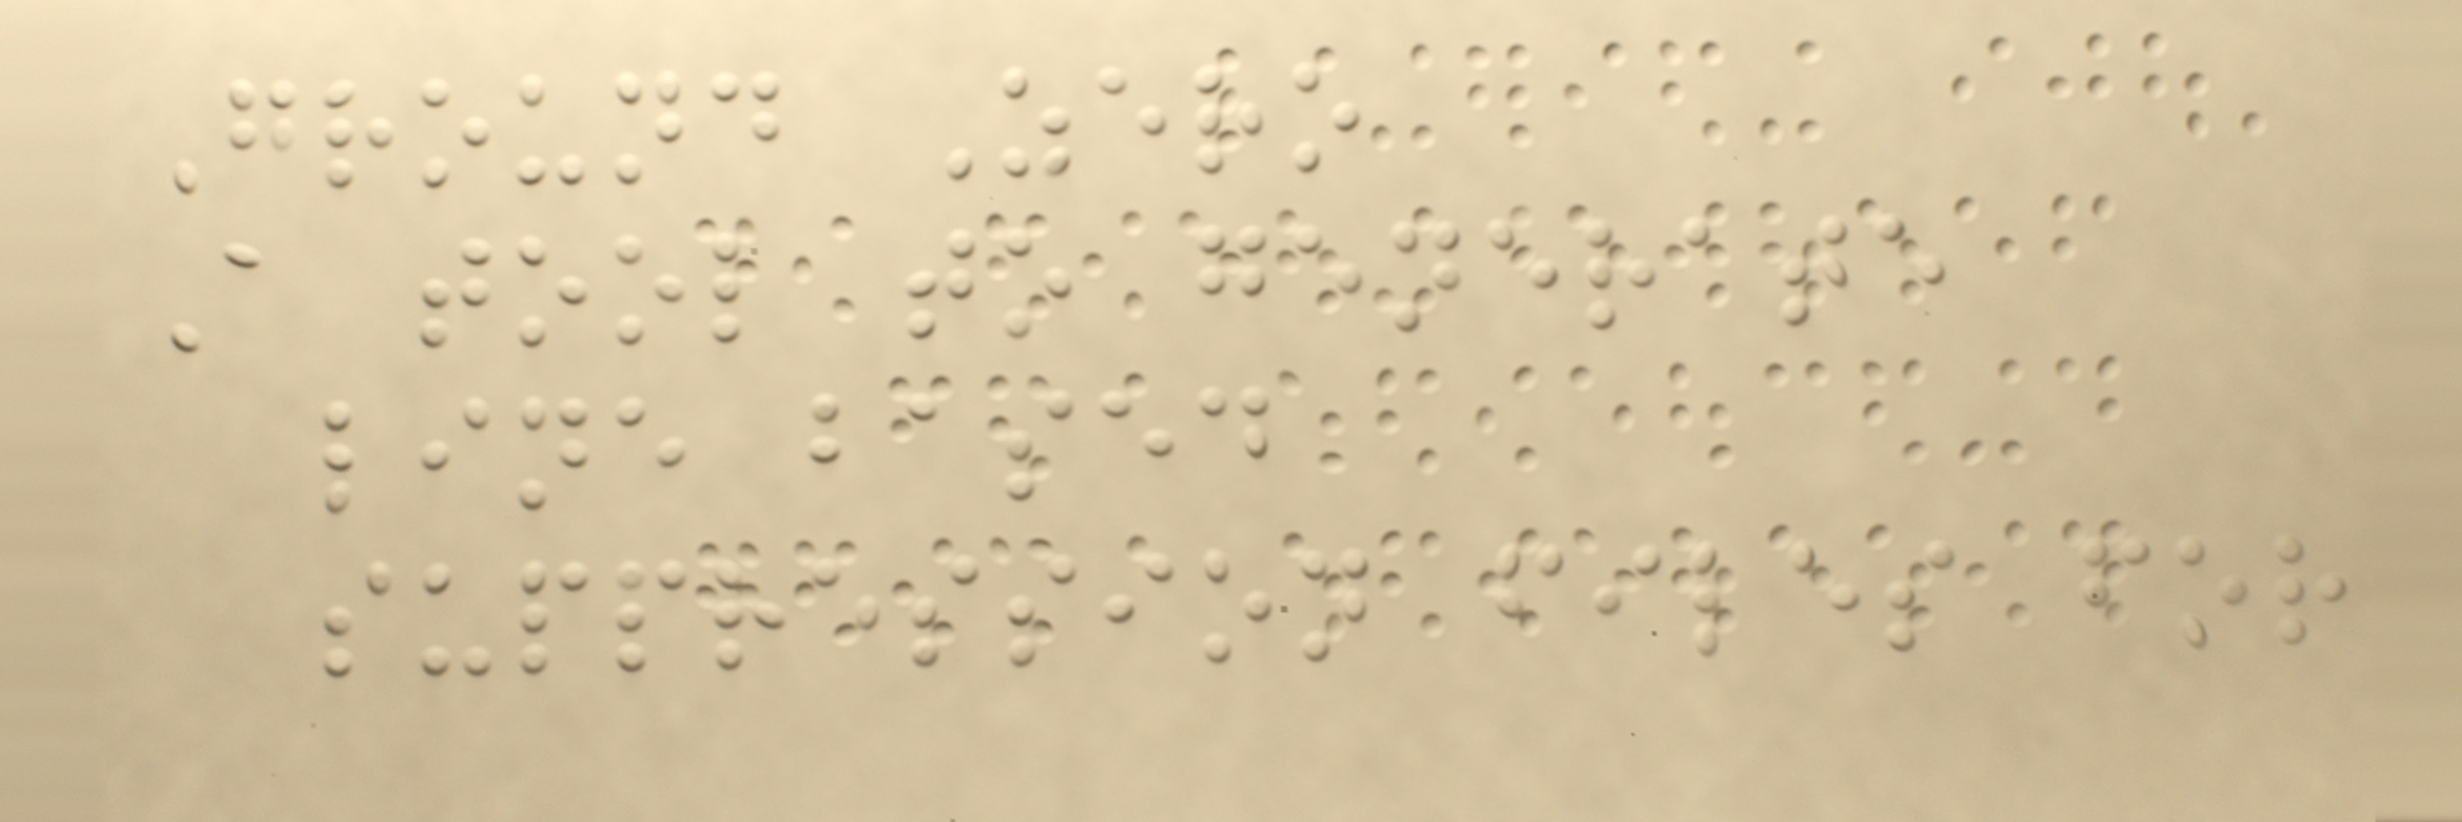Ground Zero
A tool to generate
line based
suppression files for
